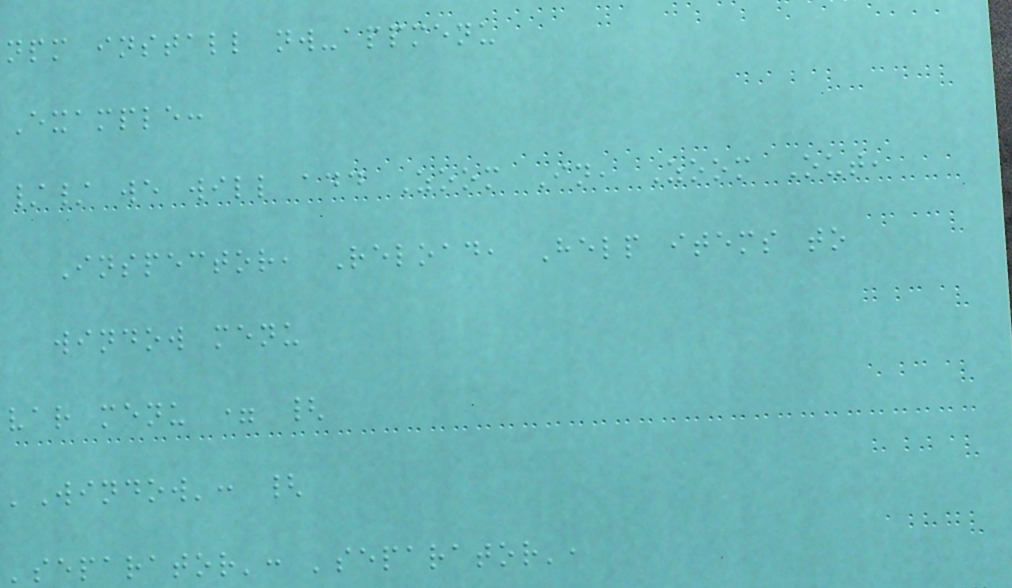npm install nw-appmenu
Example:
// we will add Zoom In, Zoom Out,
Inspector, Reload, Help items to
window menu
var menu = {
'Window': {
'separator': 'separator',
